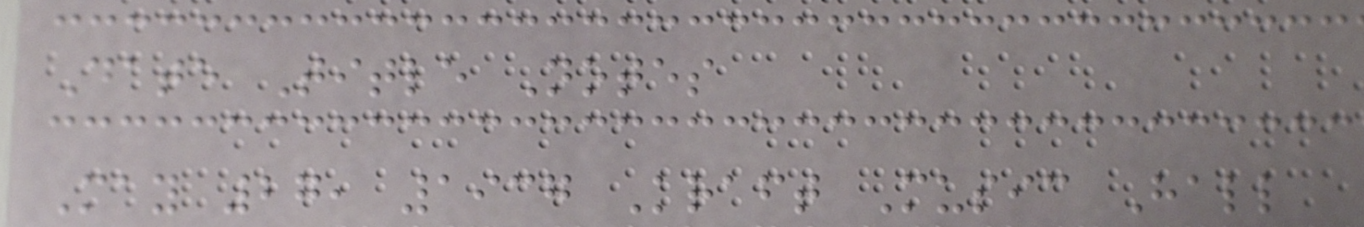Date Title Notes
May 27, 1937 Kraft Music Hall
